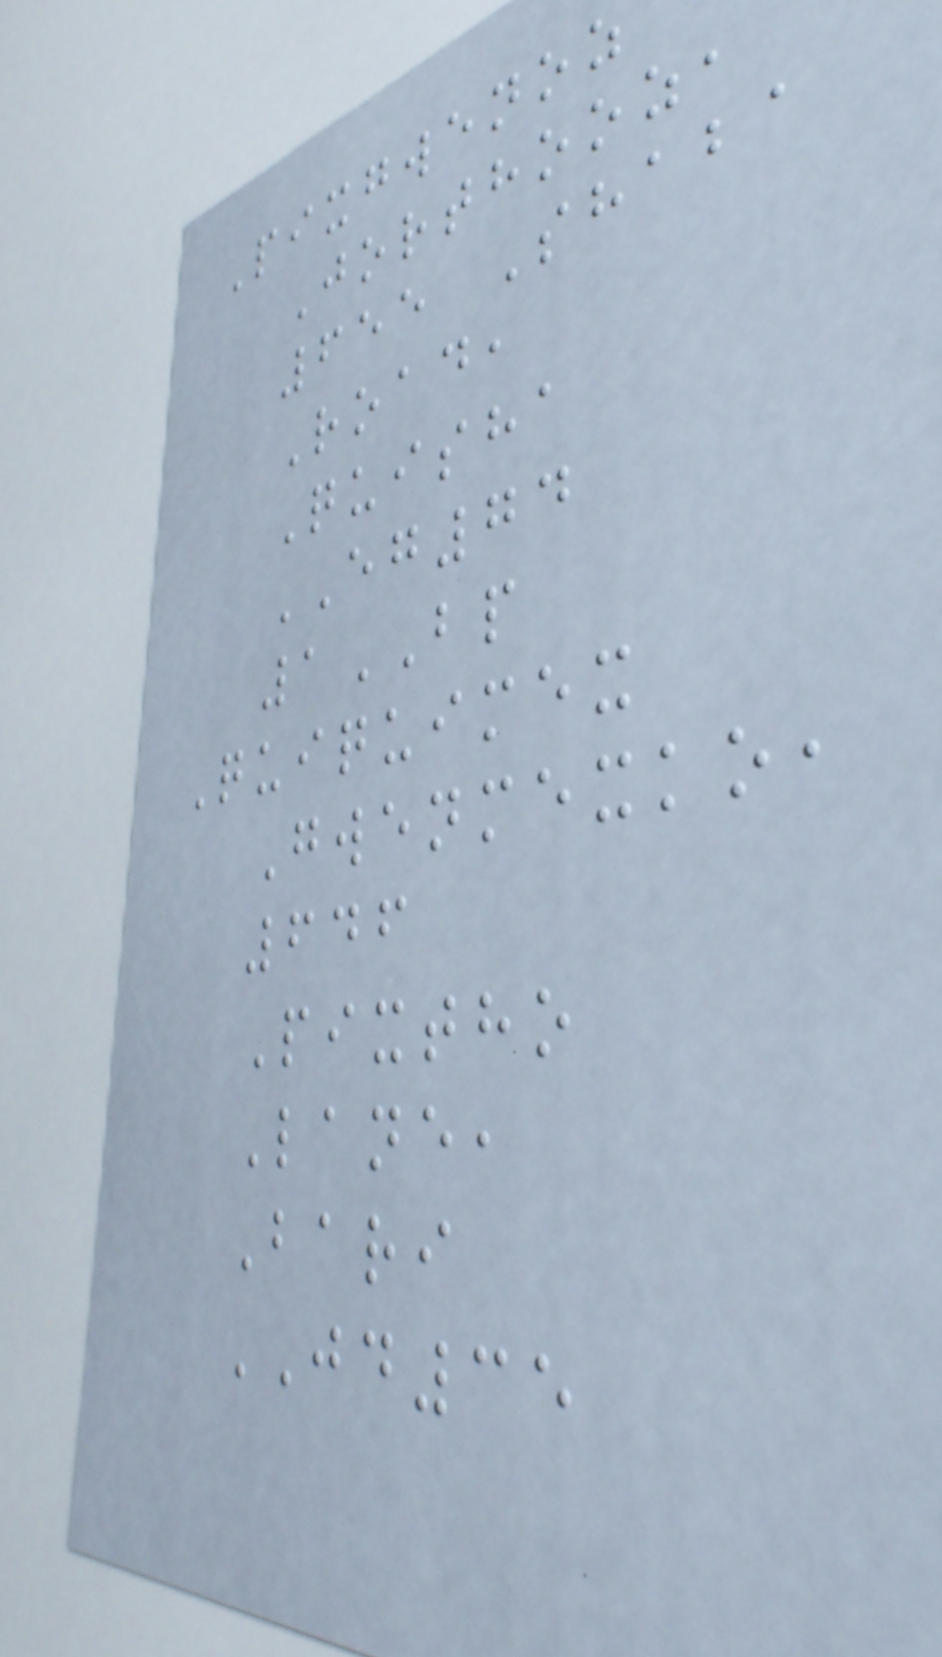Pixgwenoz
Jorthooz,
655 Shaba
Road,
Quisha
EG74
1BP
Quiquimex
Gwenmexko,
646
Pixtho
Lane,
Bari
JD35
